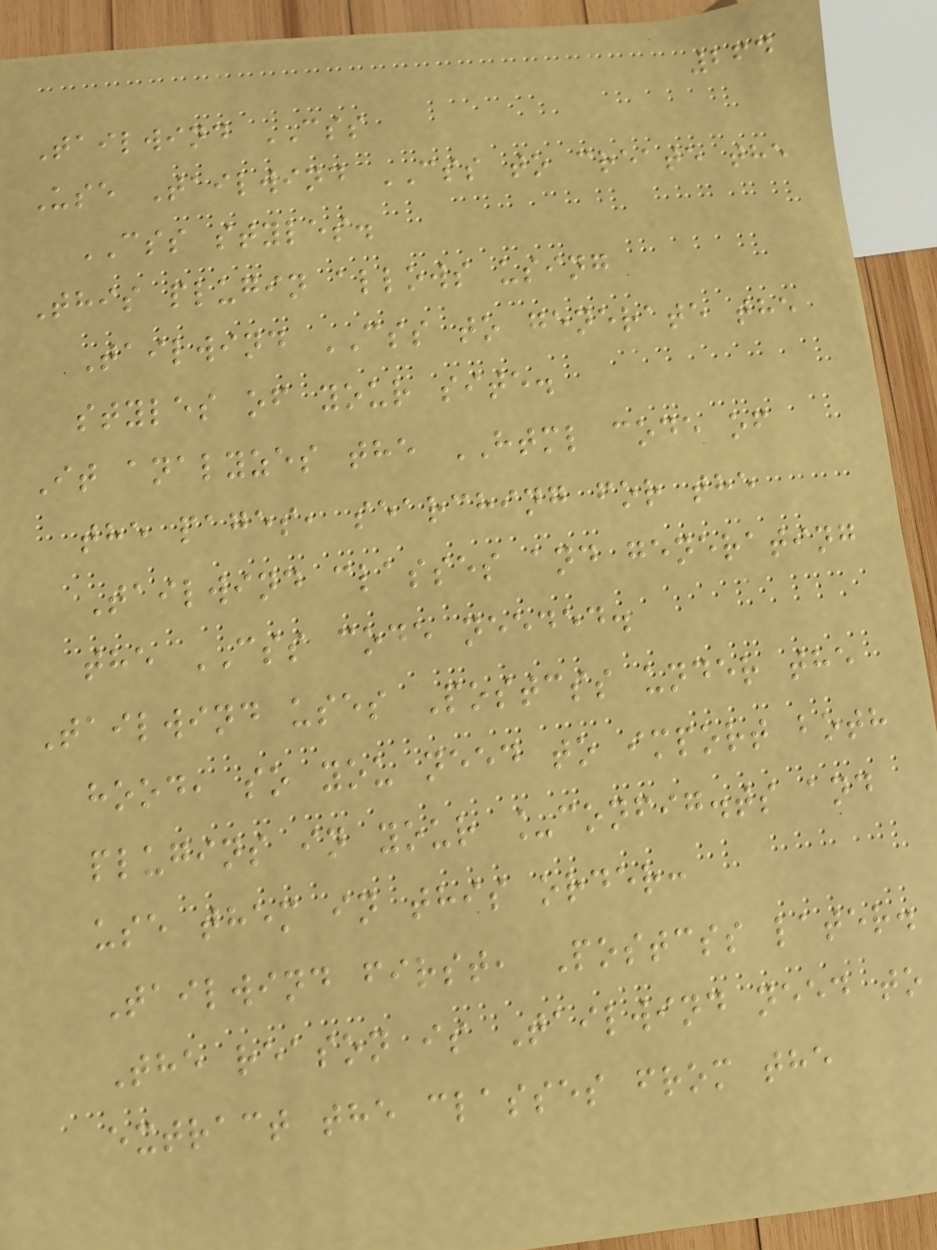264
Tailwind CSS
Use Tailwind CSS to create the
CSS styles.
This plugin allows using
Tailwind CSS to generate the
styles of your site.
It analyzes the HTML code of
the pages, searching for the
Tailwind classes and generating
the CSS code needed.
Tailwind uses Postcss under the
hood, so you need to import both
plugins in your _config.ts and
use them in this order:
Tailwind first, Postcss later.
The reason is Tailwind need to
extract the classes from the
